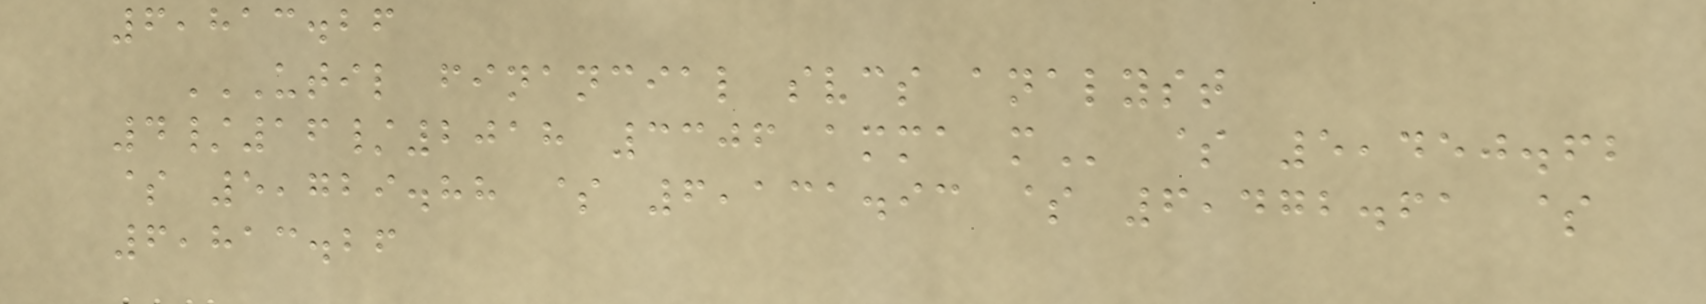6,813.26
UTIL FINANCIAL SVCS ANALYST
4/16/2018 3306 AMMA M $ 5,450.62
$ 5,729.88 $ 6,131.93 $ 6,472.61 $
6,813.26
